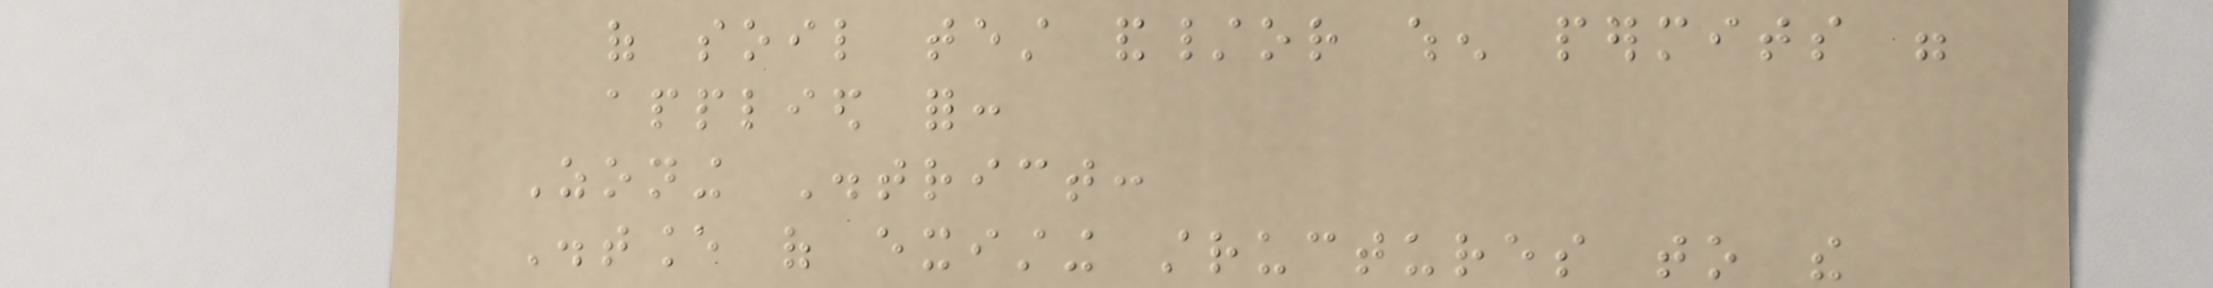of soil test and/or when permits were
applied for:
Zoning District:
Distance of existing structures to the
